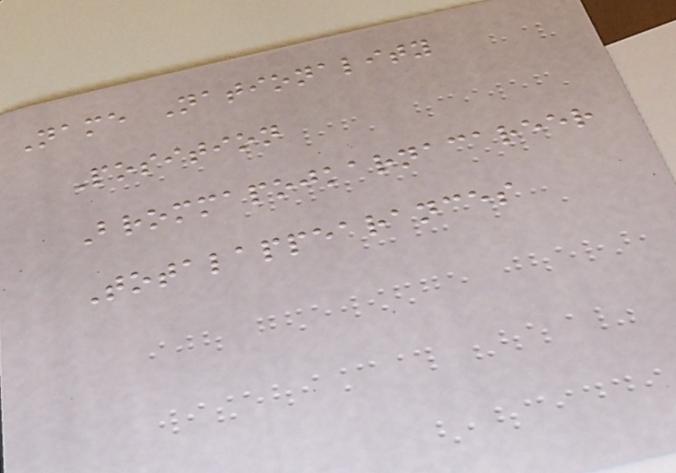Name Nationality
Position
Brommapojkarnacareer
Totalappearances
